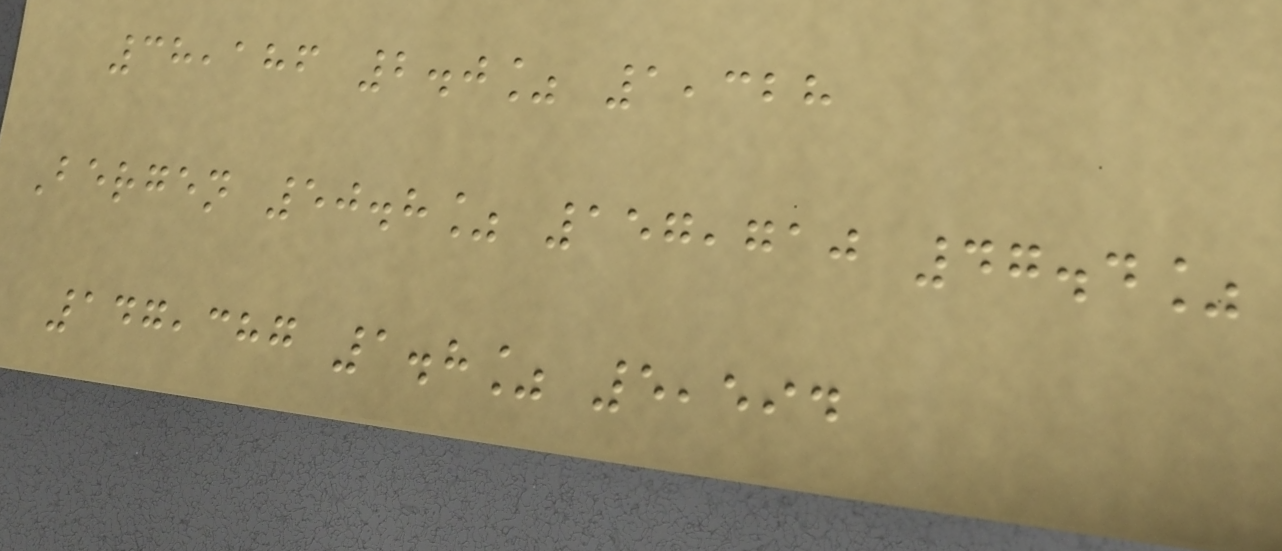38,186 2.0% 1,328
Bergen 50.8% 157,710 47.4%
147,387 1.8% 5,594
